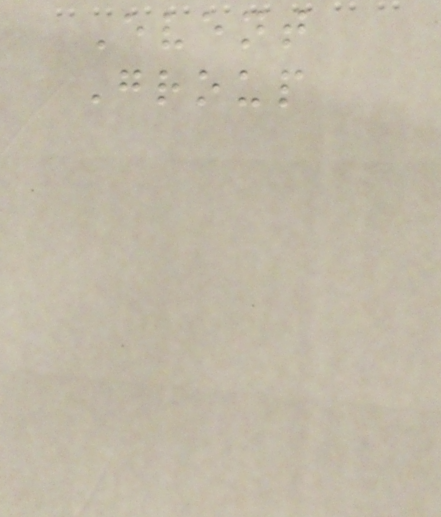Event
Group
